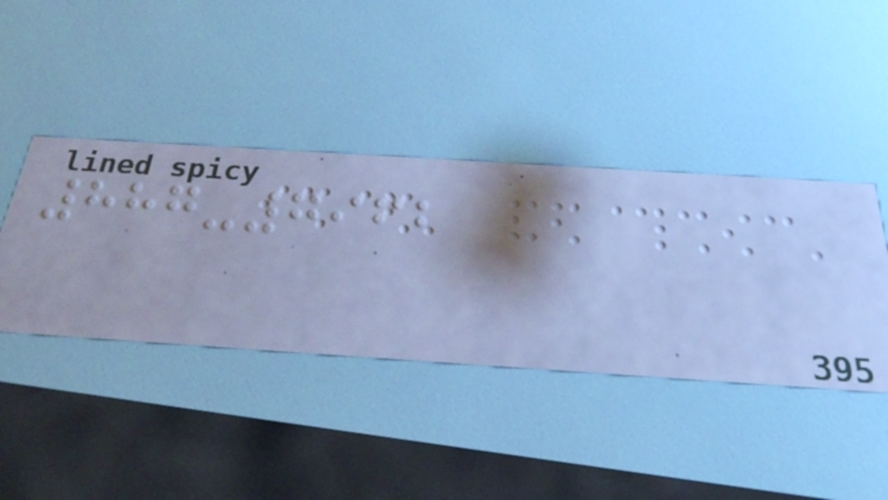887-7962
